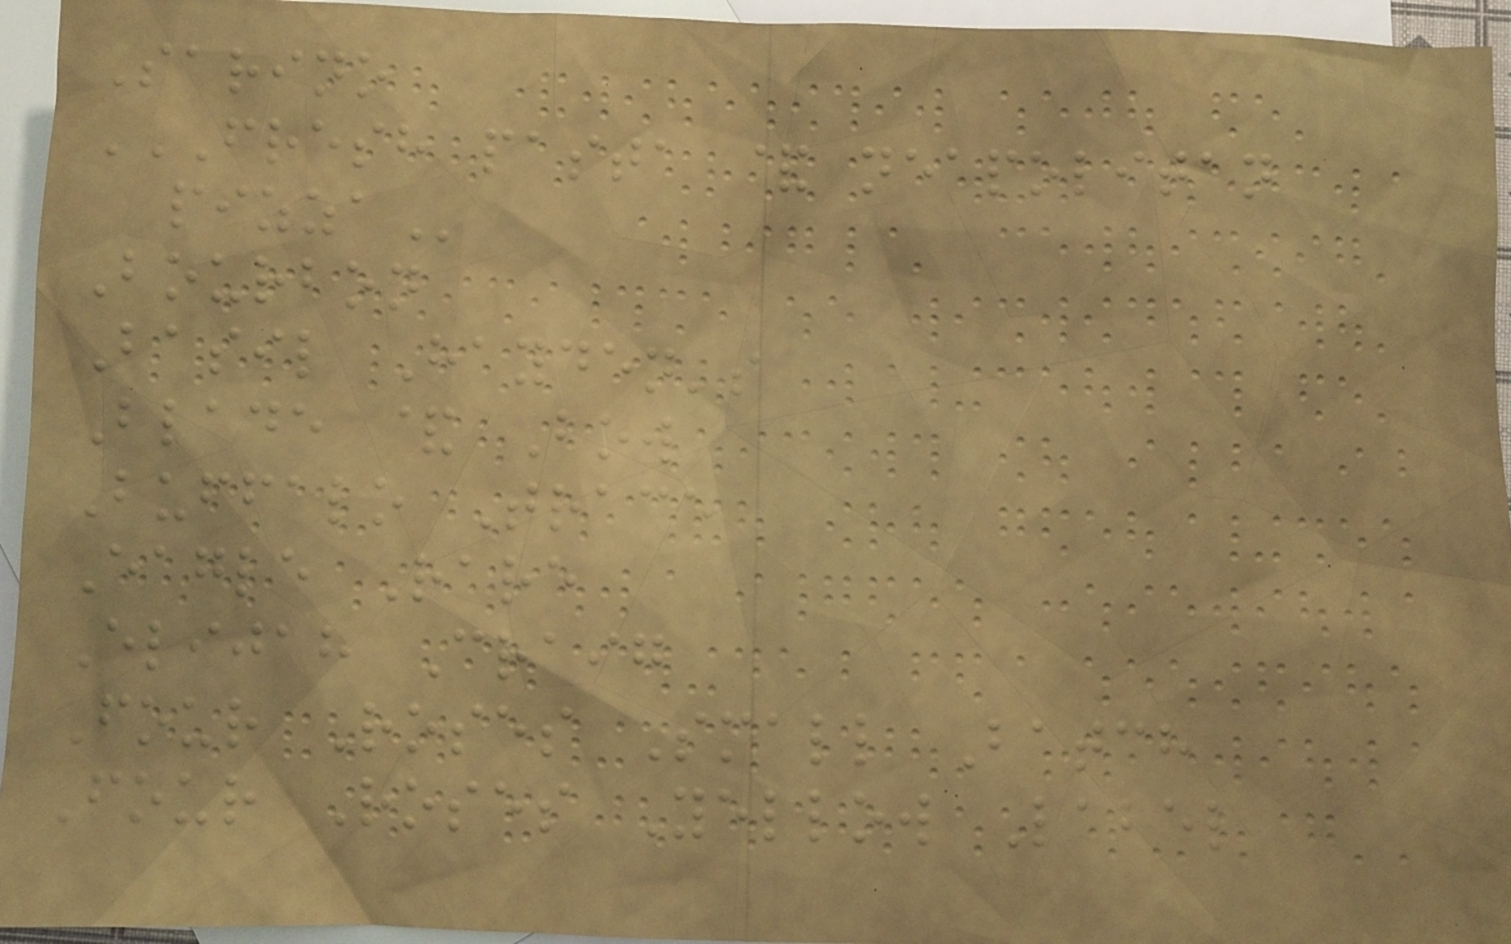Sarino
FRESH PASTA & NEAPOLITAN
PIZZA
Bourbon
Basil Hayden's
Blade & Bow
Buffalo Trace
Eagle Rare
Elijah Craig
Four Roses Small Batch
Four Roses Yellow Label
